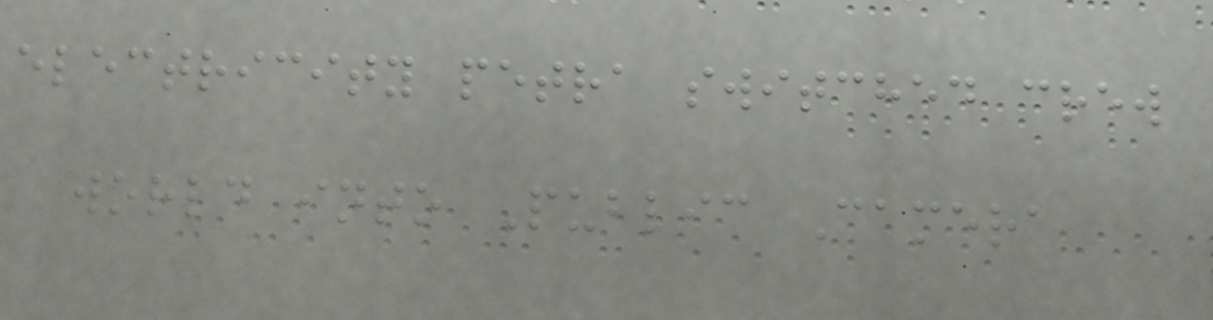electricity petra switched crew
world into Public Camera
